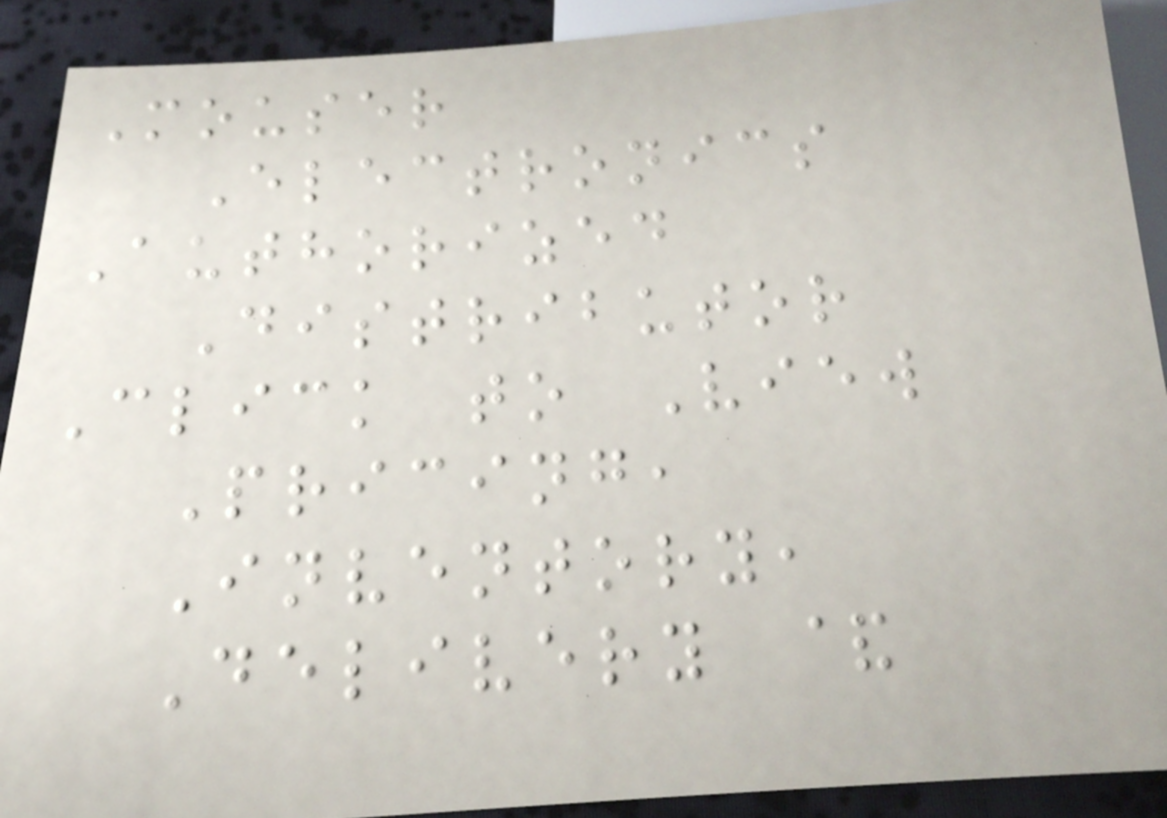Mouser
Electronics
Authorized
Distributor
Click to View
Pricing,
Inventory,
Delivery &
